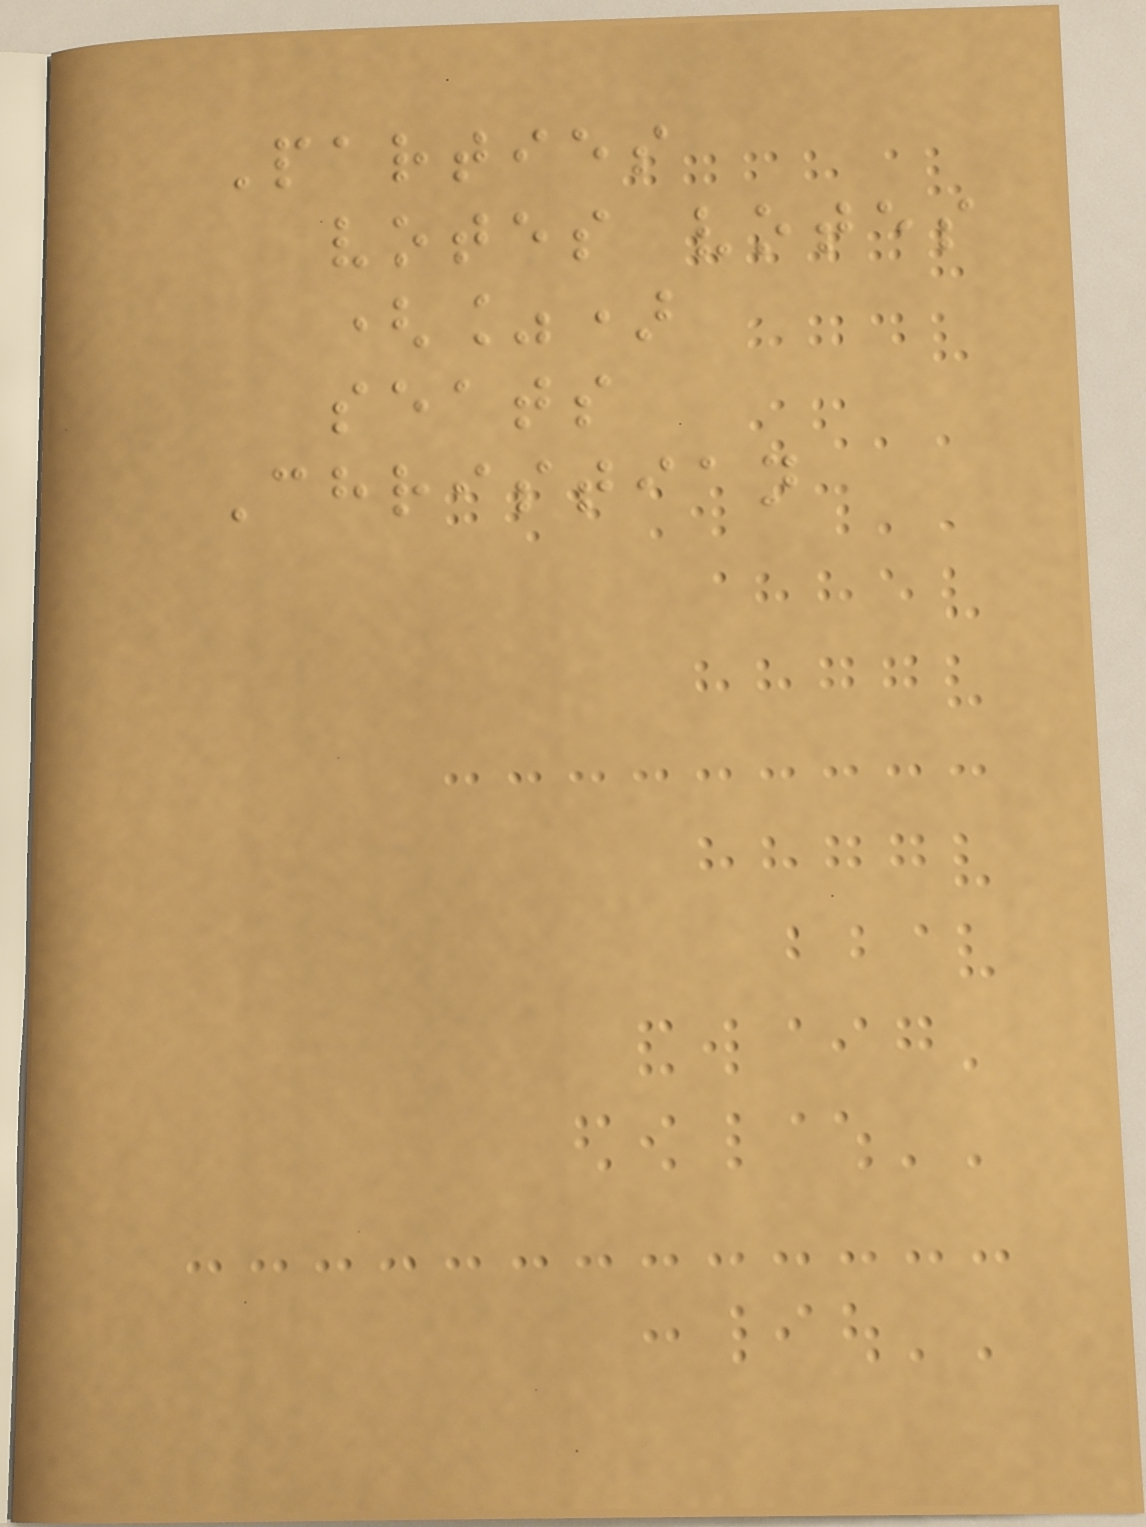Parties
votes votes
(%)
seats
Christian
